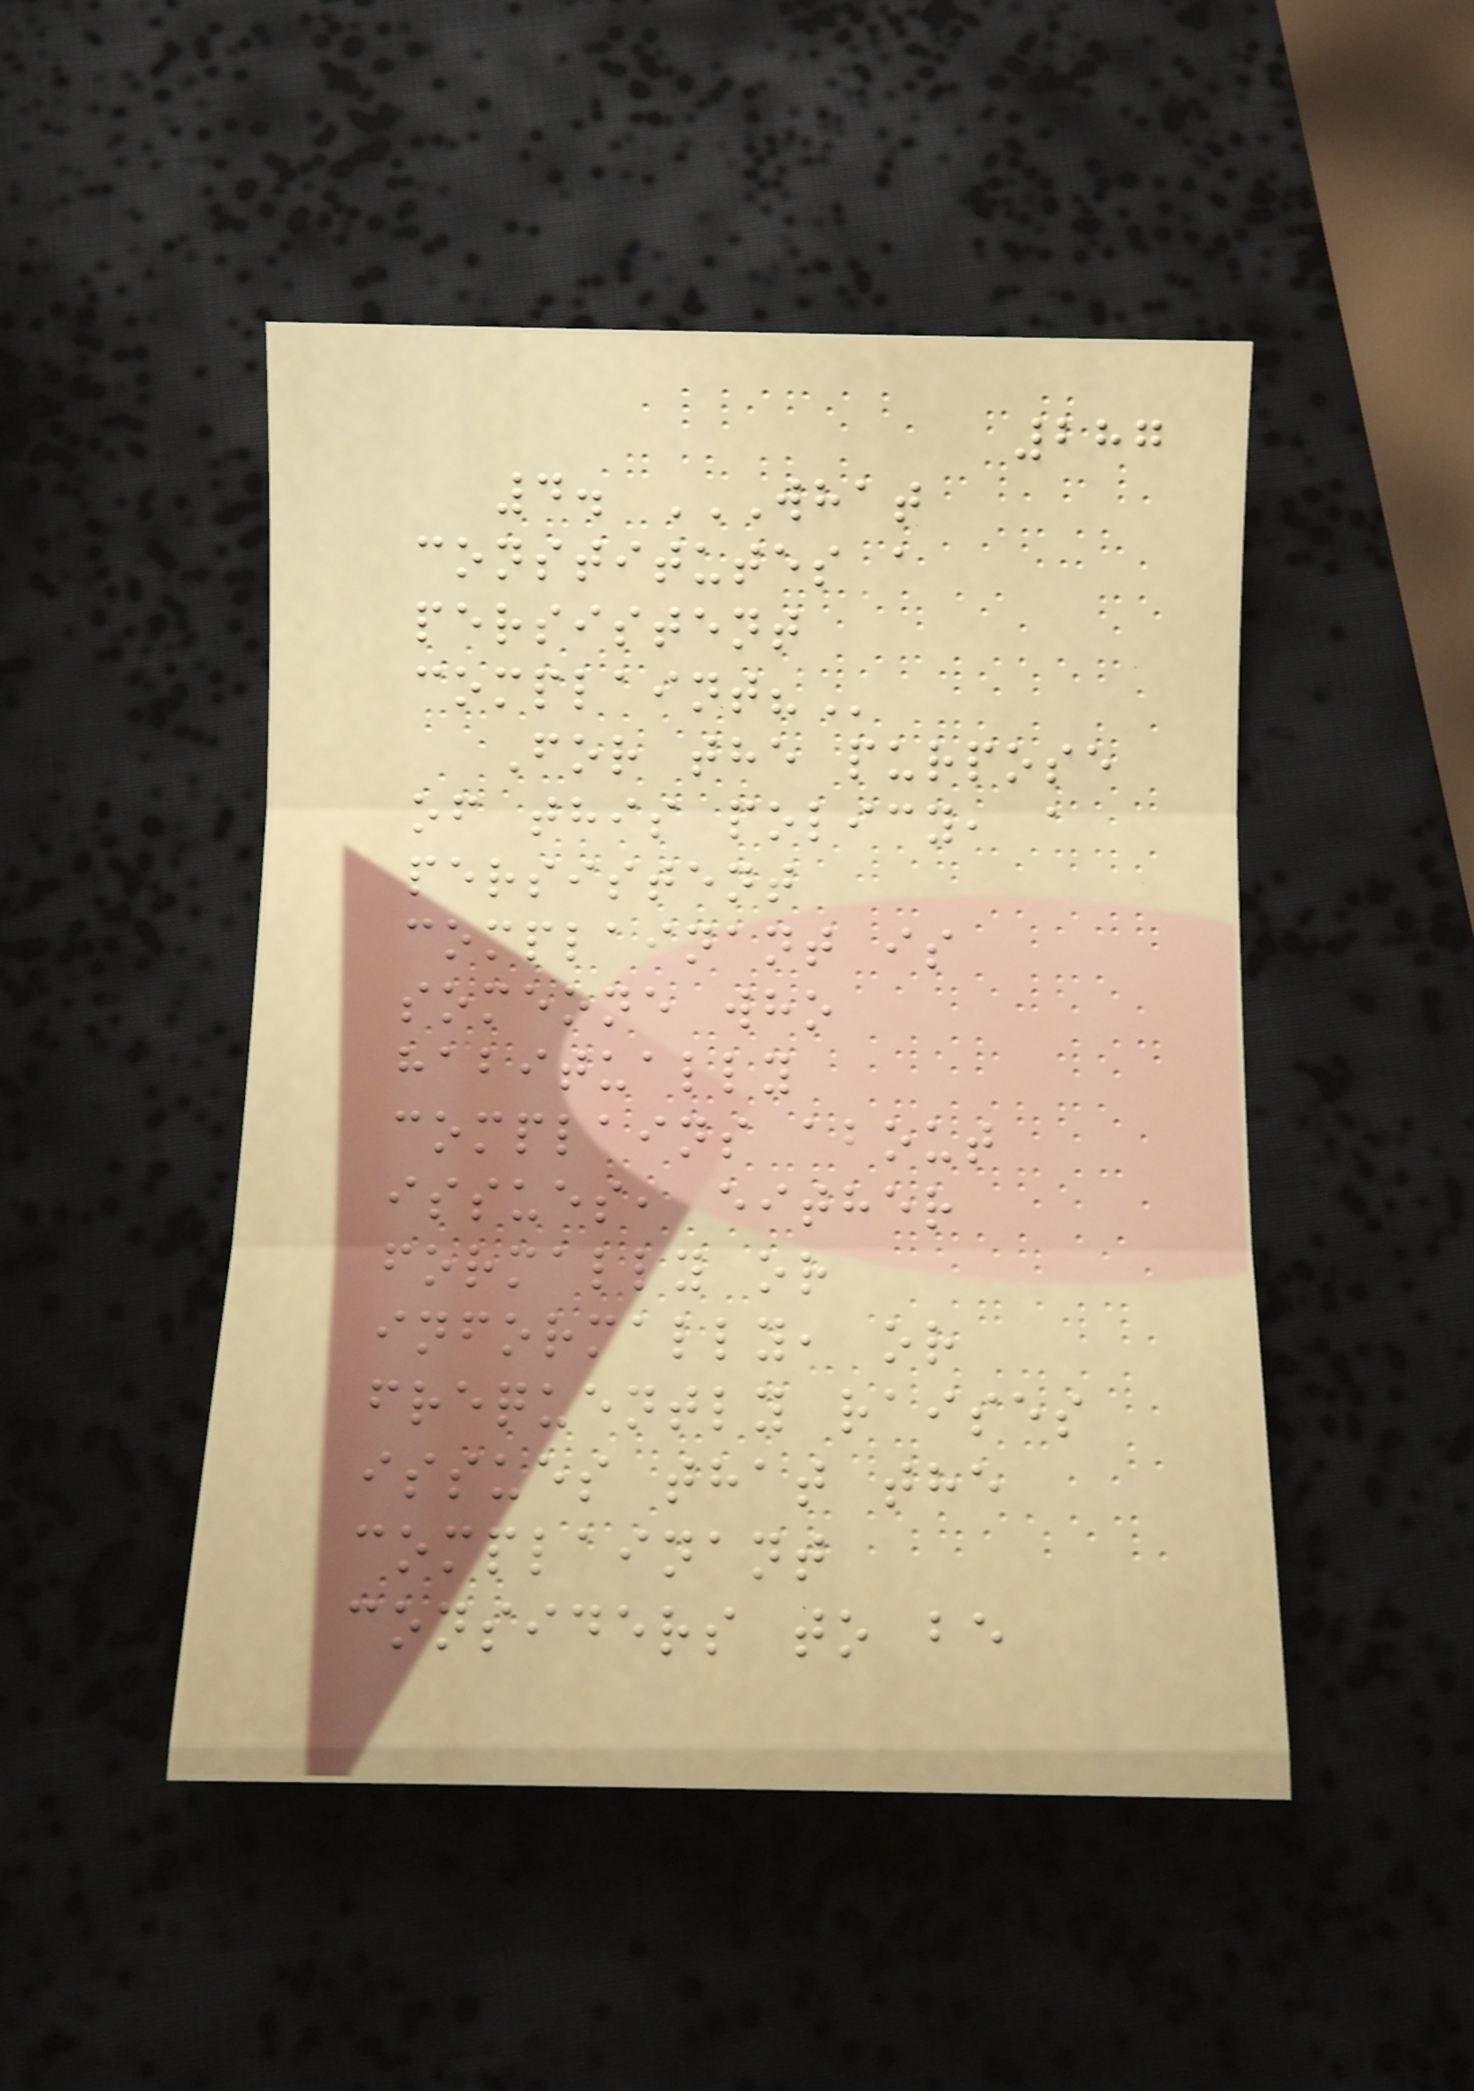287
4. WHAT
CONSTITUTES A
PERSISTENT
COMPLAINT?
For the purpose
of this policy, a
persistent
complainant is
someone who
habitually
complains about
issues, either
formally or
informally, or
frequently raises
issues that the
complainant
considers to be
